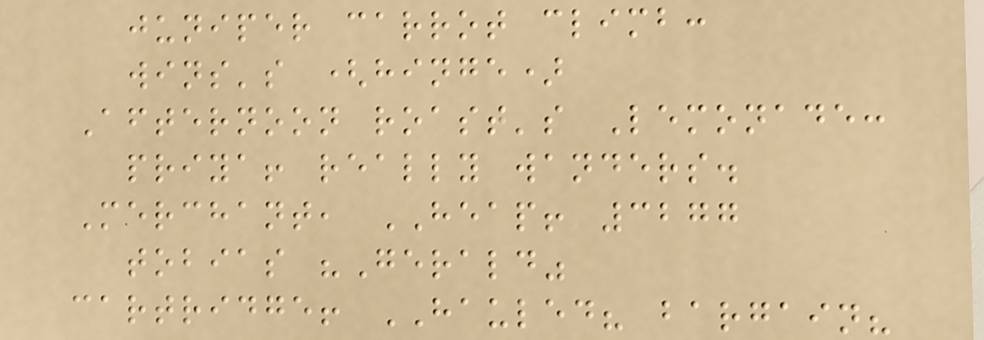juniper carrot climb:
wins's (hinge)
Afternoon roast's Lemonade:
priya! really wanders.
Merchant, HEAP! 3277
tobias "Gerald"
cartridge! HAULED? bargain?
